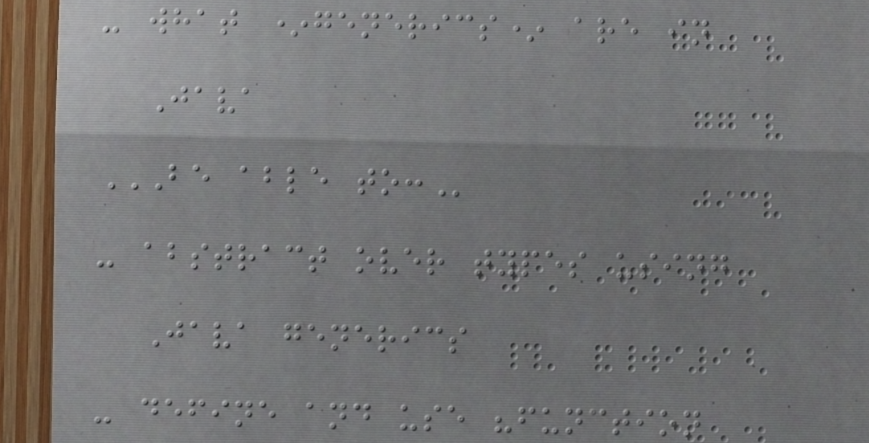- what *generics* are in
Java
BE ABLE TO:
- abstract over types using
Java generics
- define and use "function
